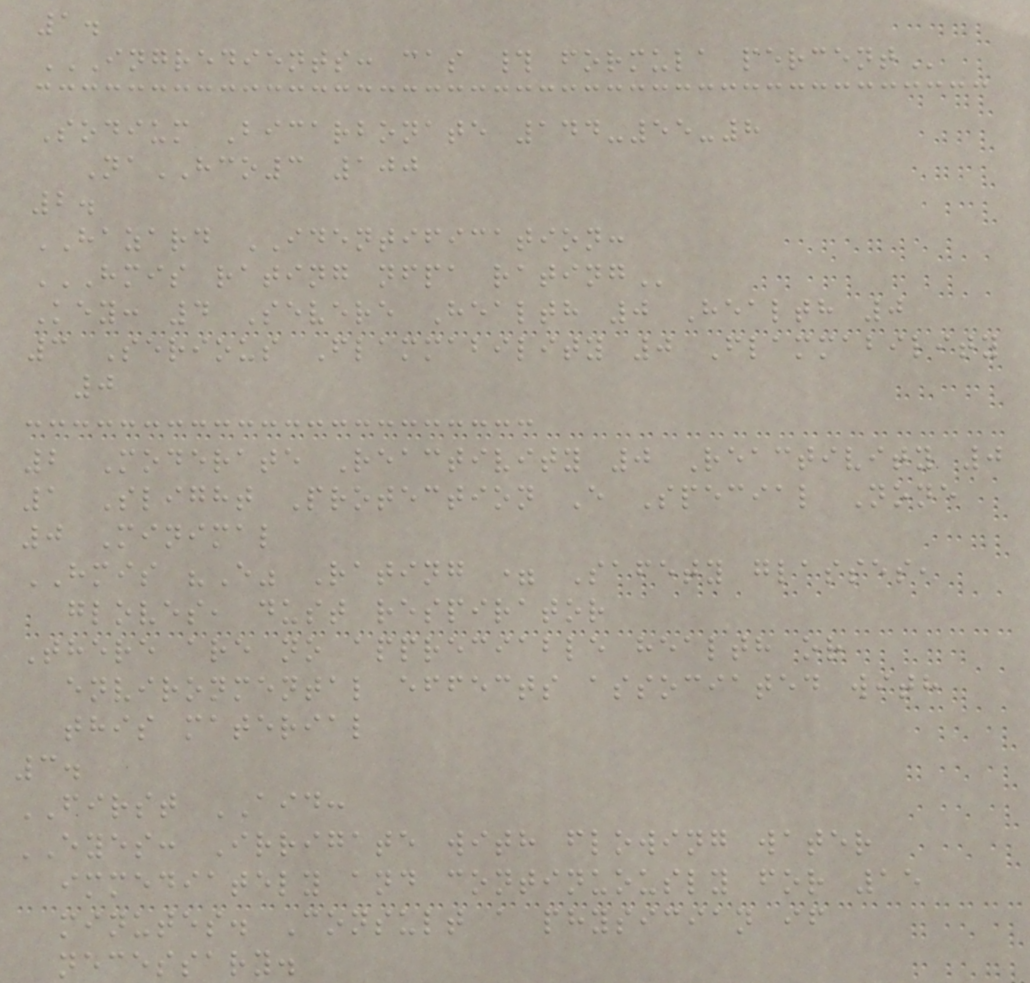1.
INGREDIENTS: CAS # FORMULA PERCENT
Sodium Bicarbonate 144-55-8
NaHCO3 100
2.
HAZARD IDENTIFICATION:
HMIS RATING NFPA RATING
Key: 4 Severe Health 0 Health 0
3 Serious Flammability 0 Flammability
0
2 Moderate Reactivity 0 Reactivity 0
1 Slight Protection E Special None
0 Minimal
HMIS "E" Rating = Safety glasses,
gloves, dust respirator
There are no appreciable health or
environmental effects associated with
this material
3.
FIRST AID:
EYES: Irrigate with flowing water
immediately and continuously for 15
minutes. Consult a physician if
necessary.
